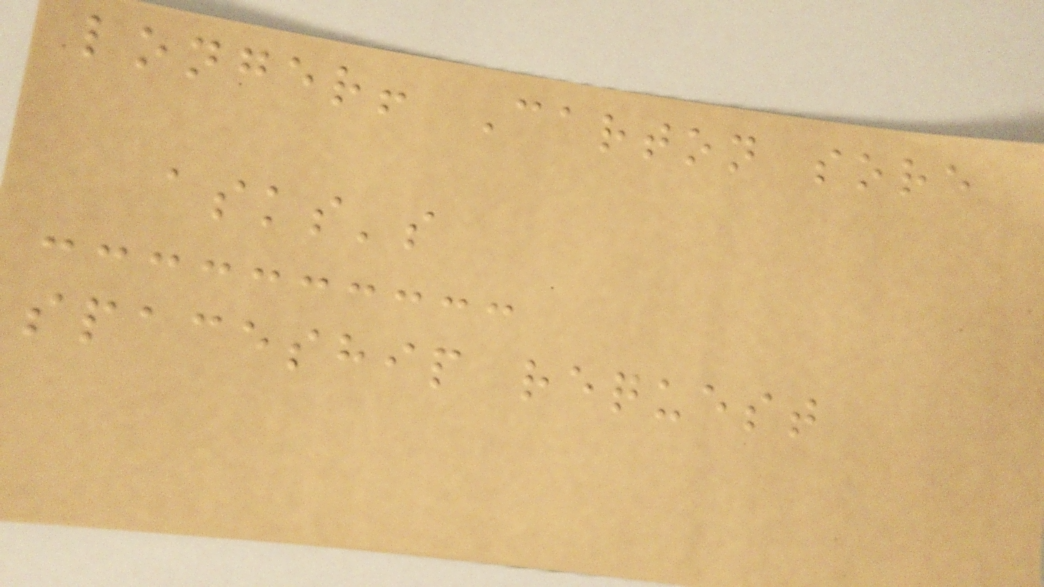longer! Carton sore
asks's
spaceship request
